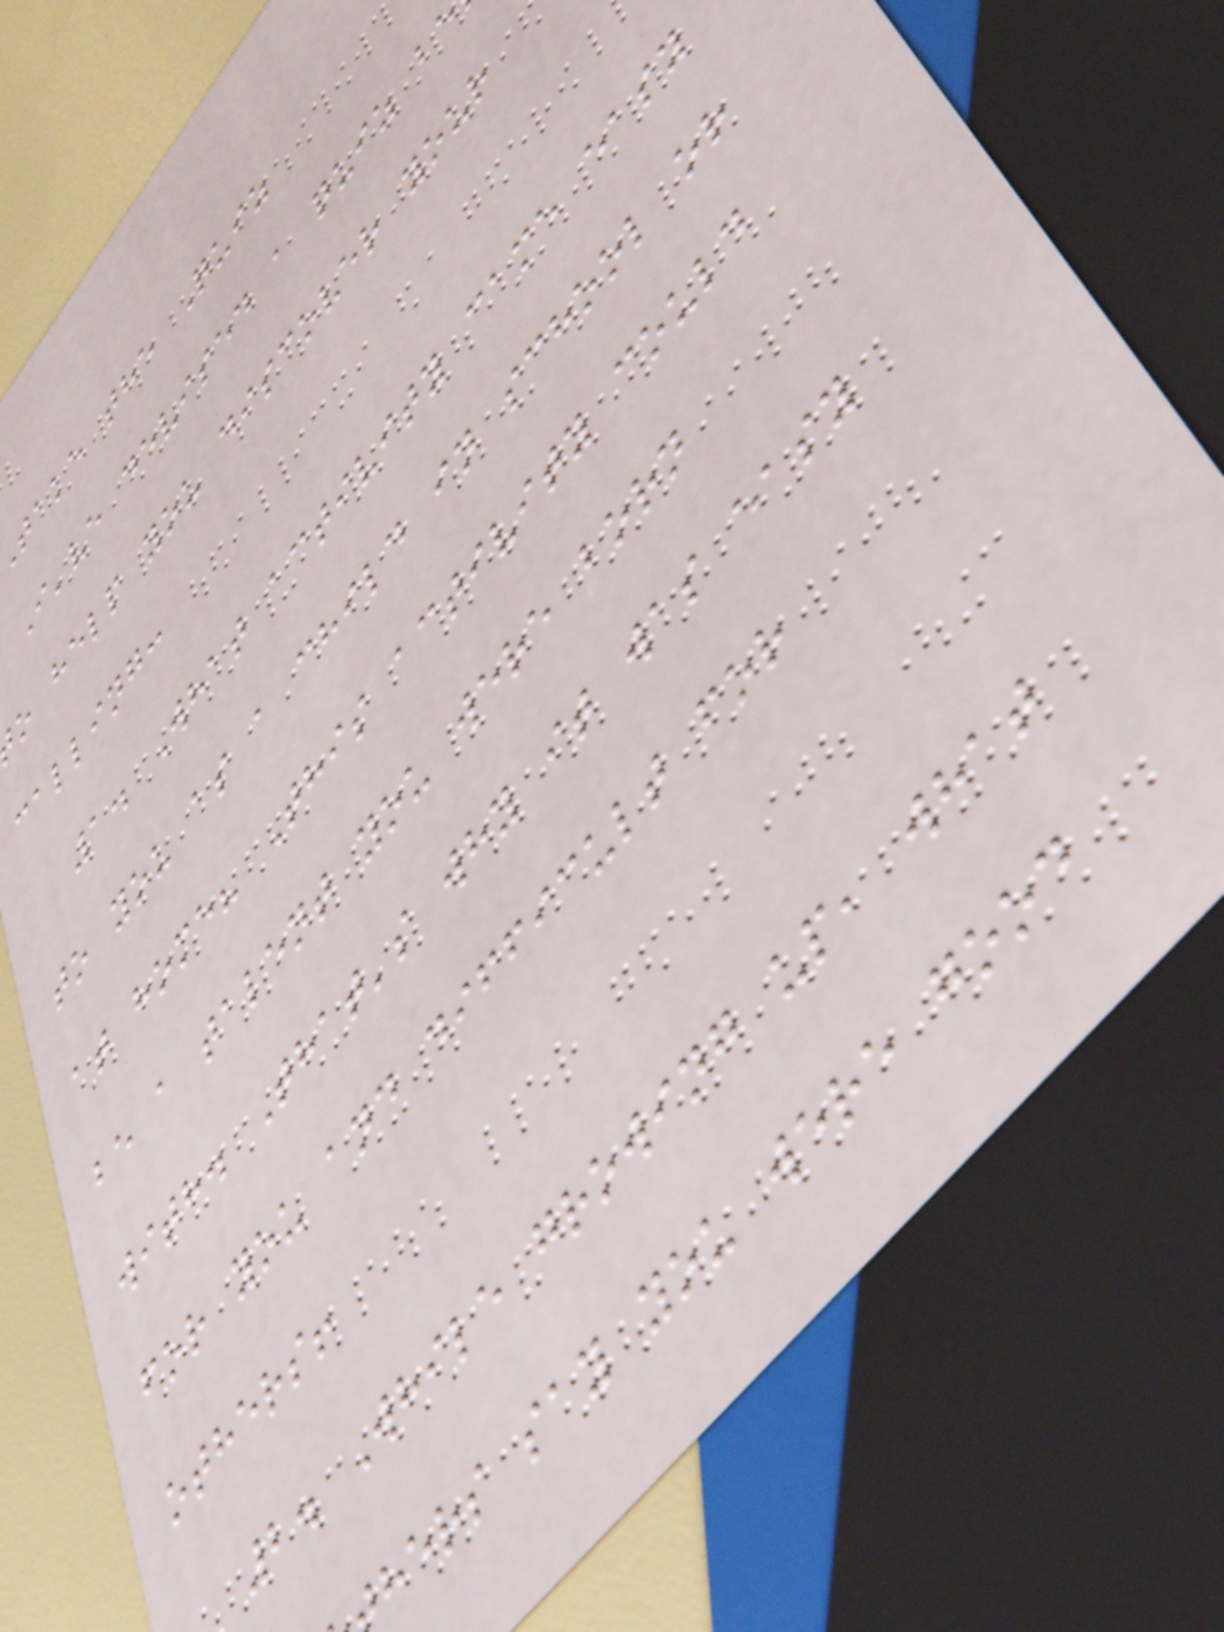take the Quiz
I've devised a quiz be
o help you discover your
calling:
1. What activity came easy
to you as a child in school or
at home? This activity could
be a talent you were born
with. That's why it was easy
for you and difficult for
others!
2. While growing up, what
hers say you were good
